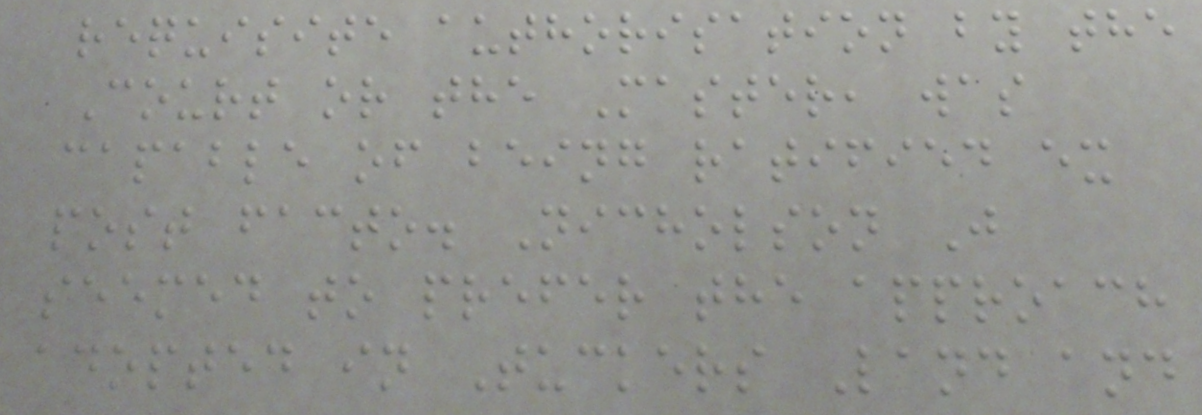requisite authorisation by the
Court or the Master, was
capable of being ratified ex
post facto. Nicholson J
seemed to prefer the approach
adopted in Tuckers Land and
